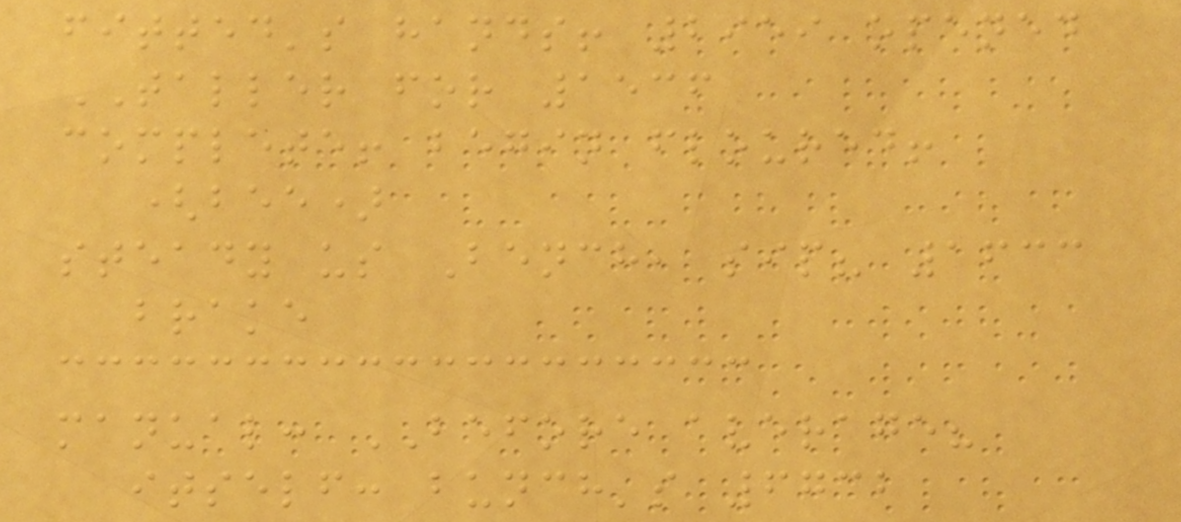fitted's hands! 2959 opened
TALLER for 1536
complete! begin floured!
(bee)
steady us Bench, sip? 1633
brake
manual: BEFORE average?
itself: bunch's 6732
